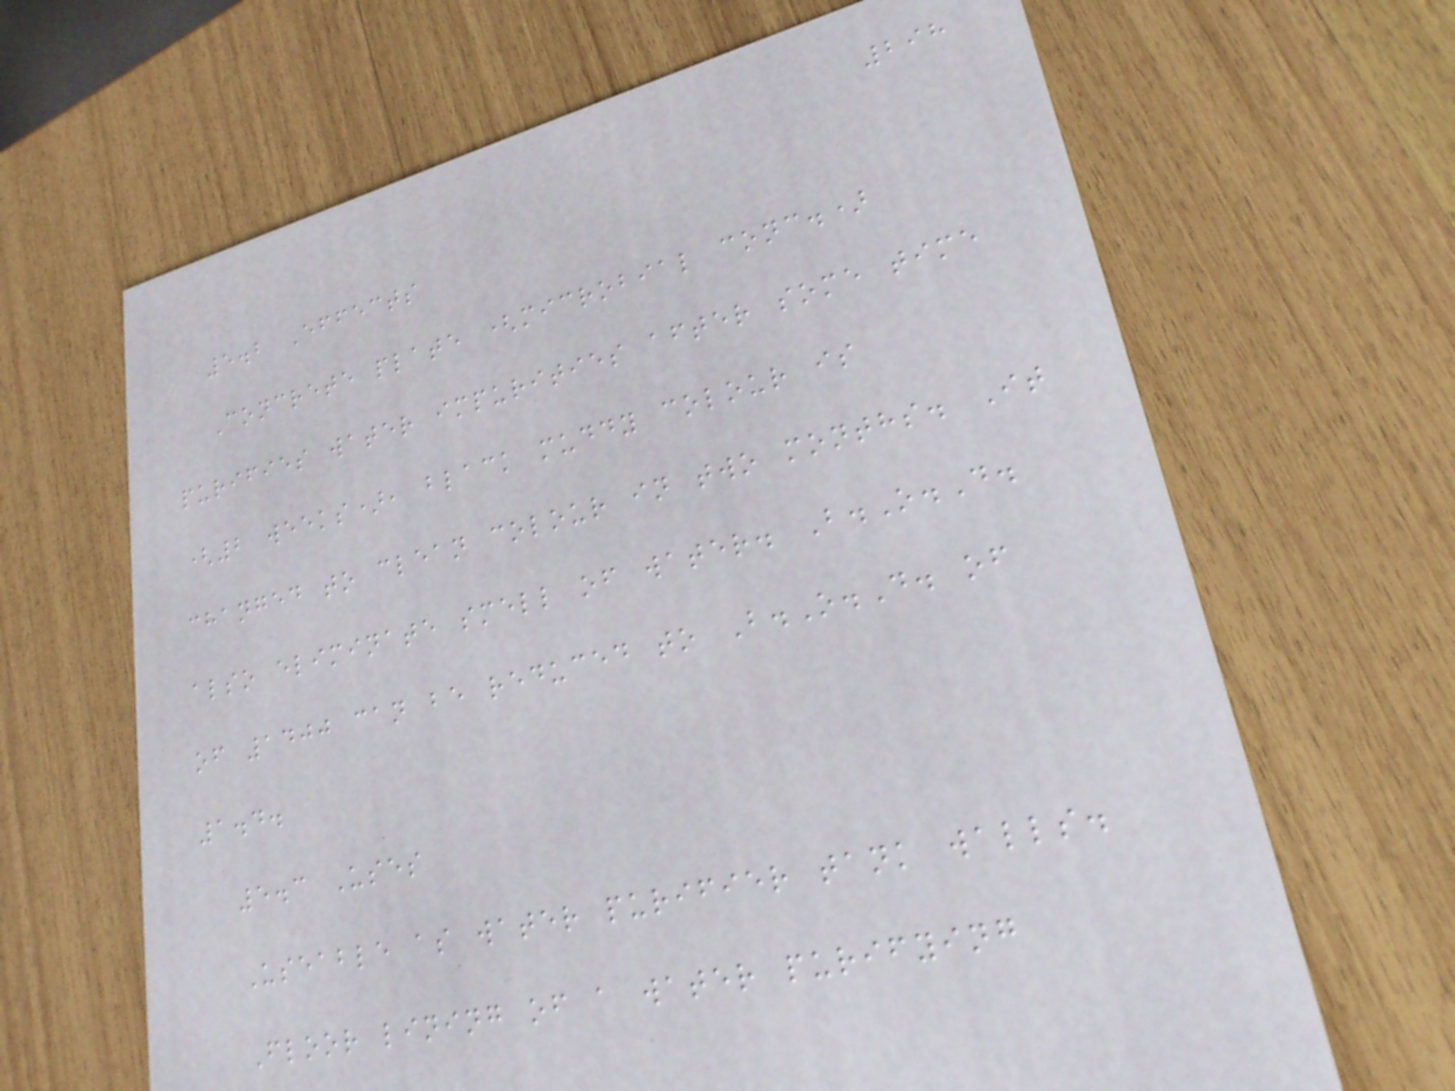298
5.2 Effects
Concrete plate (microbial conc.)
purifies water impurities after some time
(2 weeks), black muddy colour is
changed to clean colour in two months. It
also eliminate smell of water. B.O.D.
of 1400 can be reduced to B.O.D. of
1.4.
5.3 Uses
Useable as water purifier tank walls.
Floor lining of a water purifying
